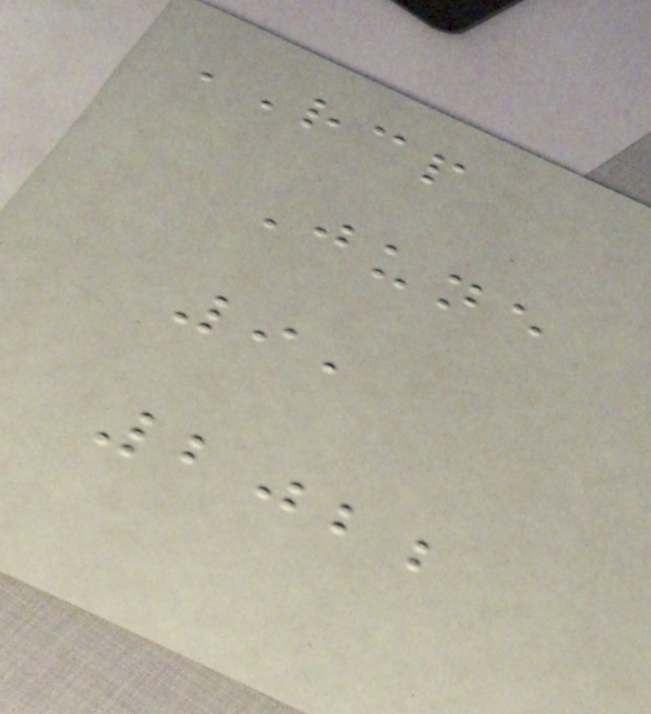RCP
June
9,
2022
